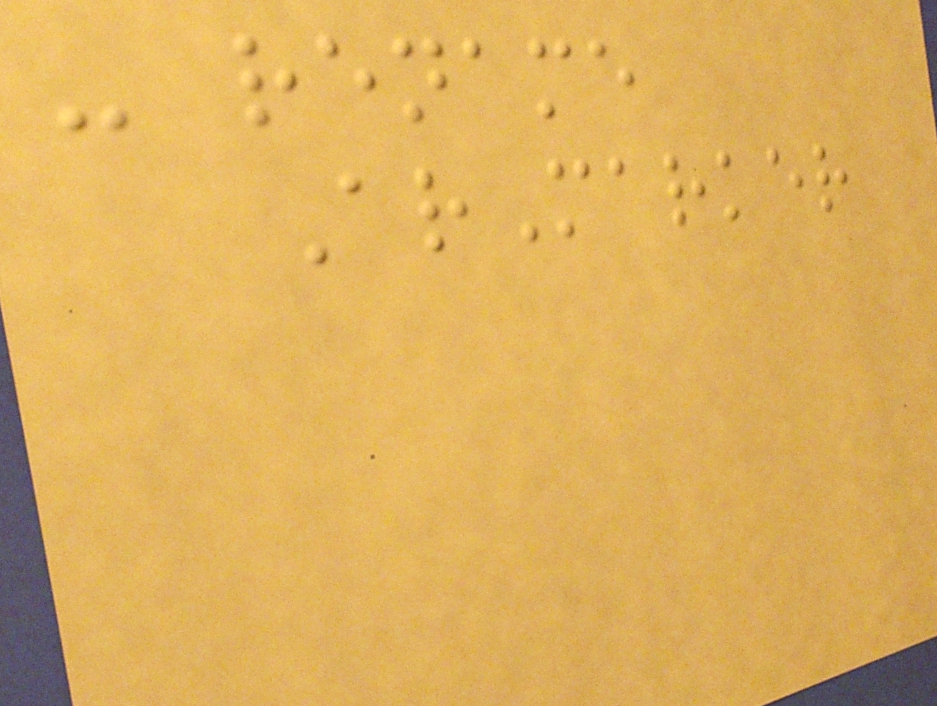- rename
ArMarker
